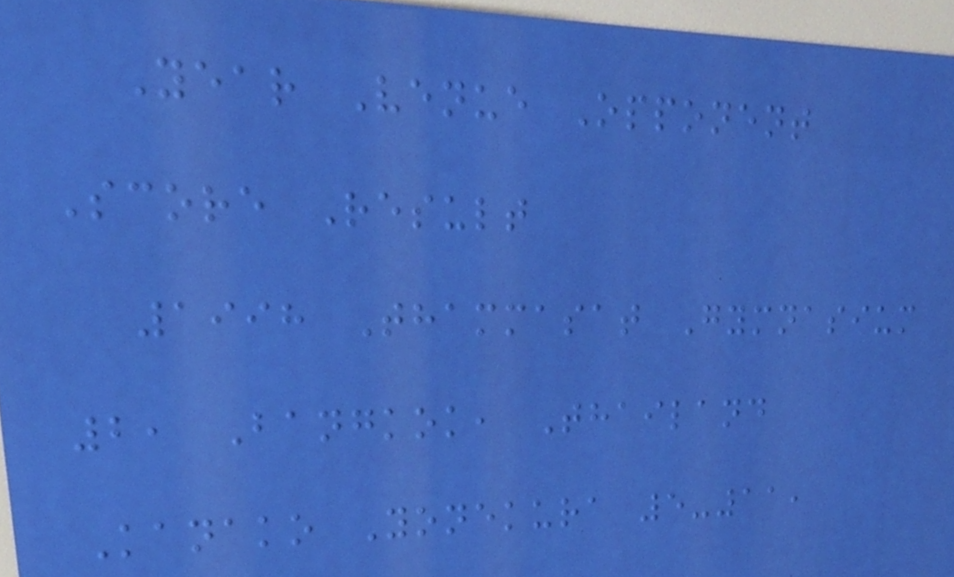Year Venue Opponent
Score Result
1998 Thammasat Gymnasium
2, Bangkok, Thailand
Kanako Yonekura 5-11,
